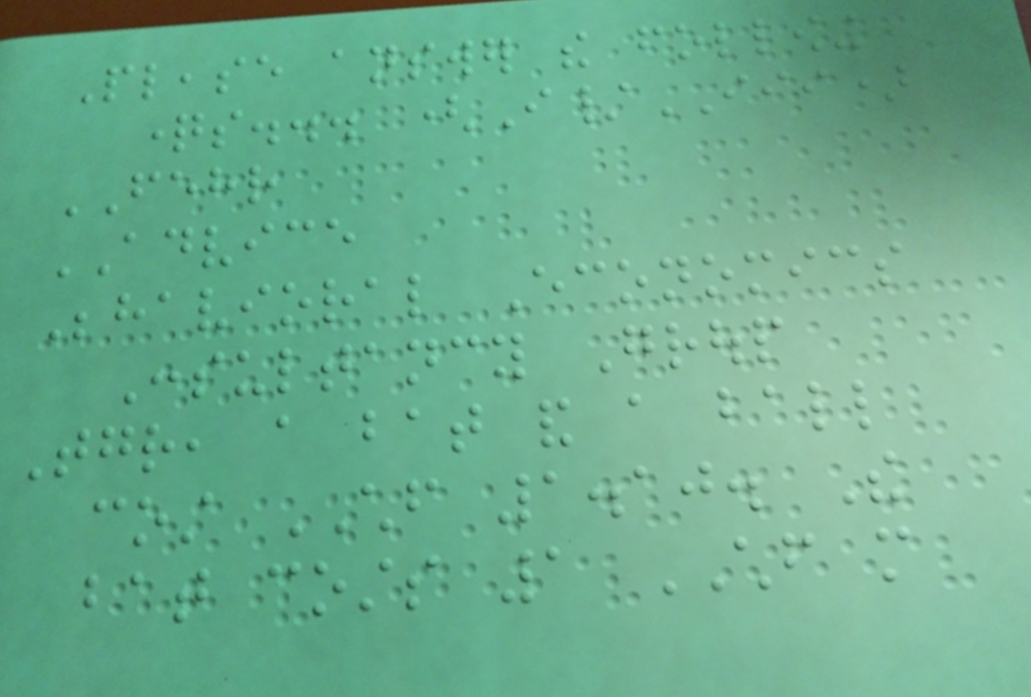Please answer the following
questions... (I/III)
FEHR
ADVICE
Behavioral Economics
Consultancy Group
Together, a bat and a ball
cost CHF 1.10. The
bat costs 1 CHF more
